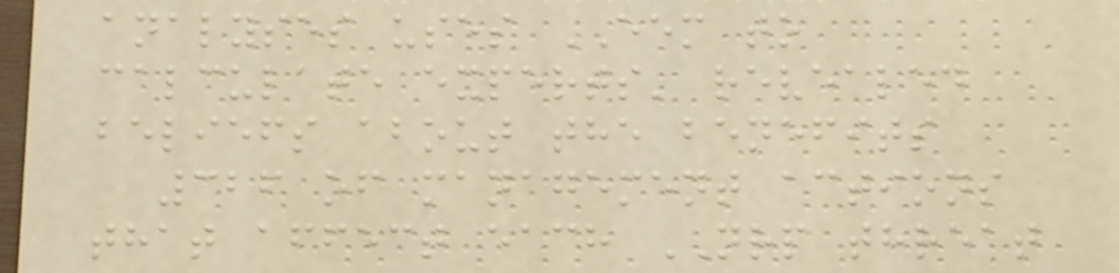analyses uses EEM to
calculate experts' revealed
beliefs about the benefits
326 of management actions
that affect each NRP threat
